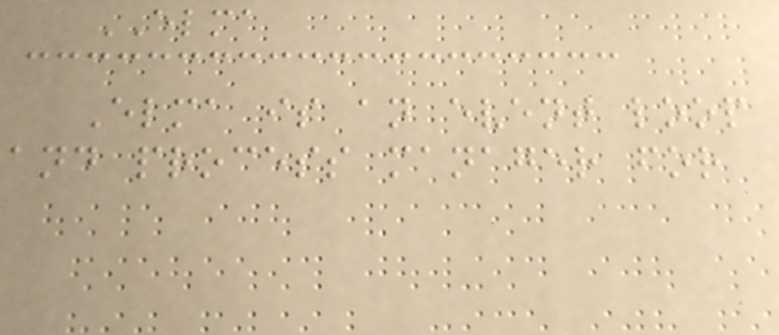ELMA
Elma is an event loop
and process manager for
